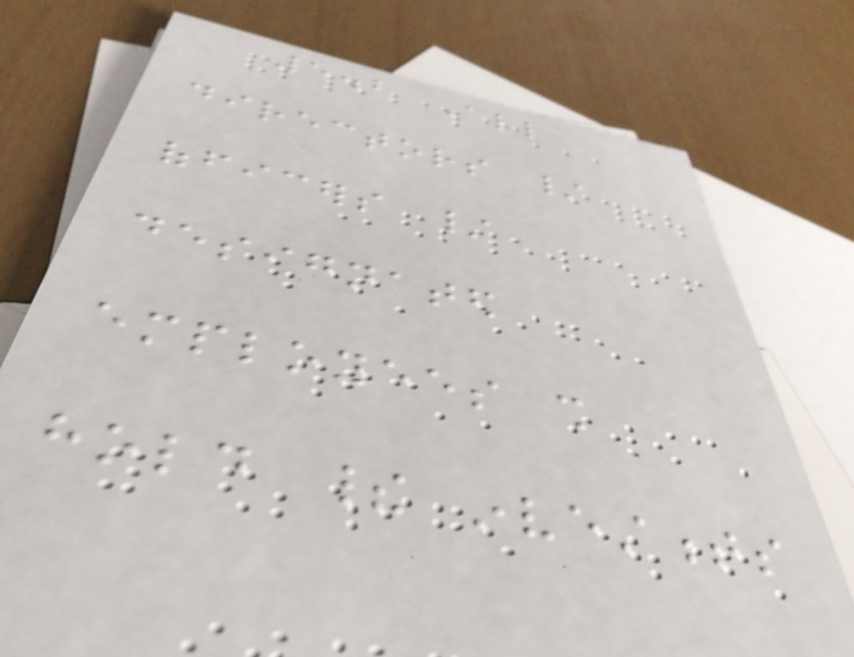5.2 All
directors /
officers /
designated
employees shall
hold their investments
